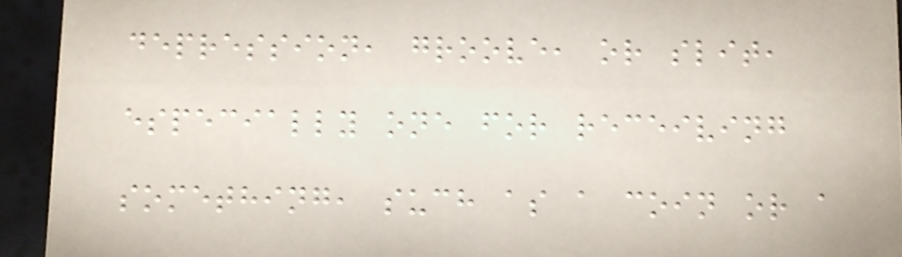depression, groove, or slit,
especially one for receiving
something, such as a coin or a
